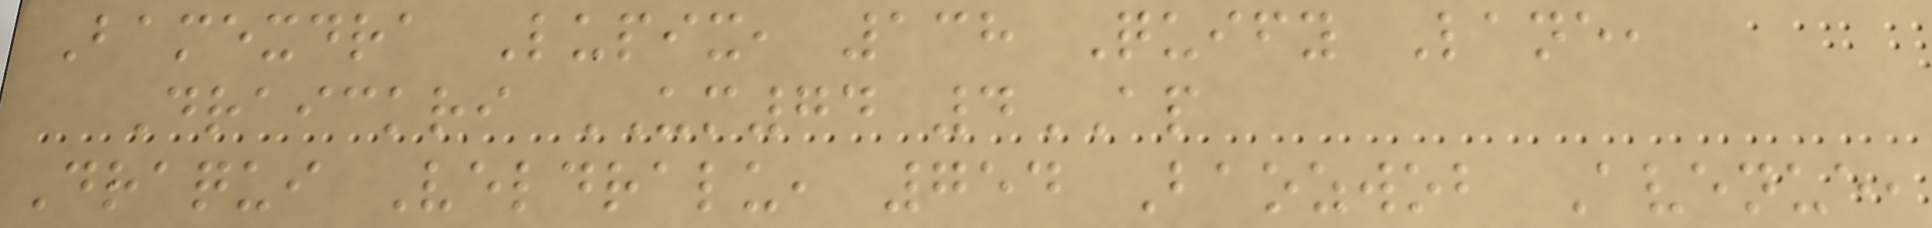Bamexdra Lupix, 138 Quify Lane,
Draickri UM74 4AP
Draqui Veldralu, 754 Baozwob Avenue,
